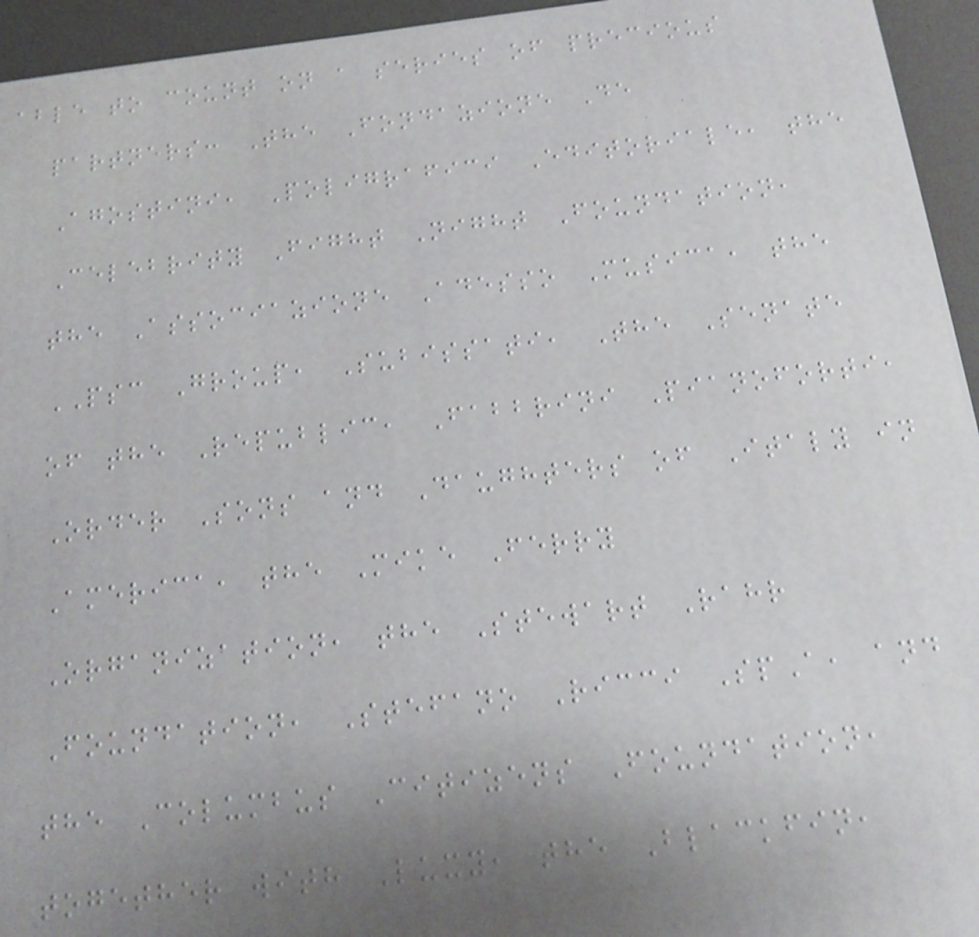able to count on a series of precious
partners: The Fondazione De
Agostini, Poligrafici Editoriale, the
Celebrity Fight Night Foundation,
the Associazione Adesso Musica, the
PSC Group, Subissati, The Senate
of the Republic, Fabbrini Pianoforti,
Order Sons and Daughters of Italy in
America, the Mike Ferry
Organization, the Stewart Rahr
Foundation, Stefano Ricci SpA, and
the Columbus Citizens Foundation,
together with Luxy, the Blackfin,
